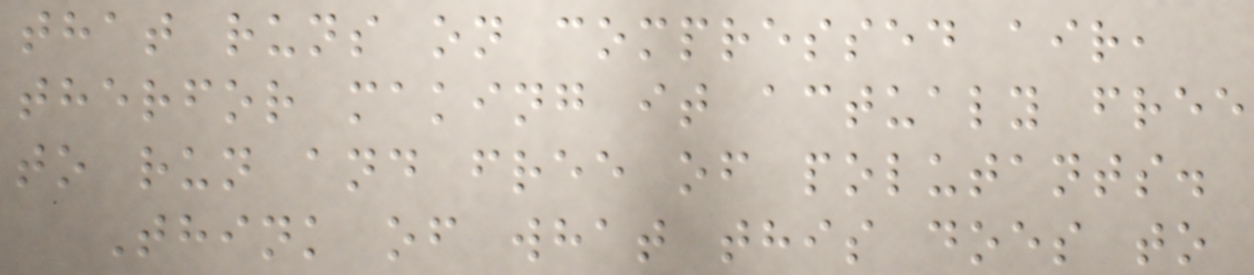that runs on compressed air,
therfor making it actualy free
to run and free of polutants.
Think of what this does to
